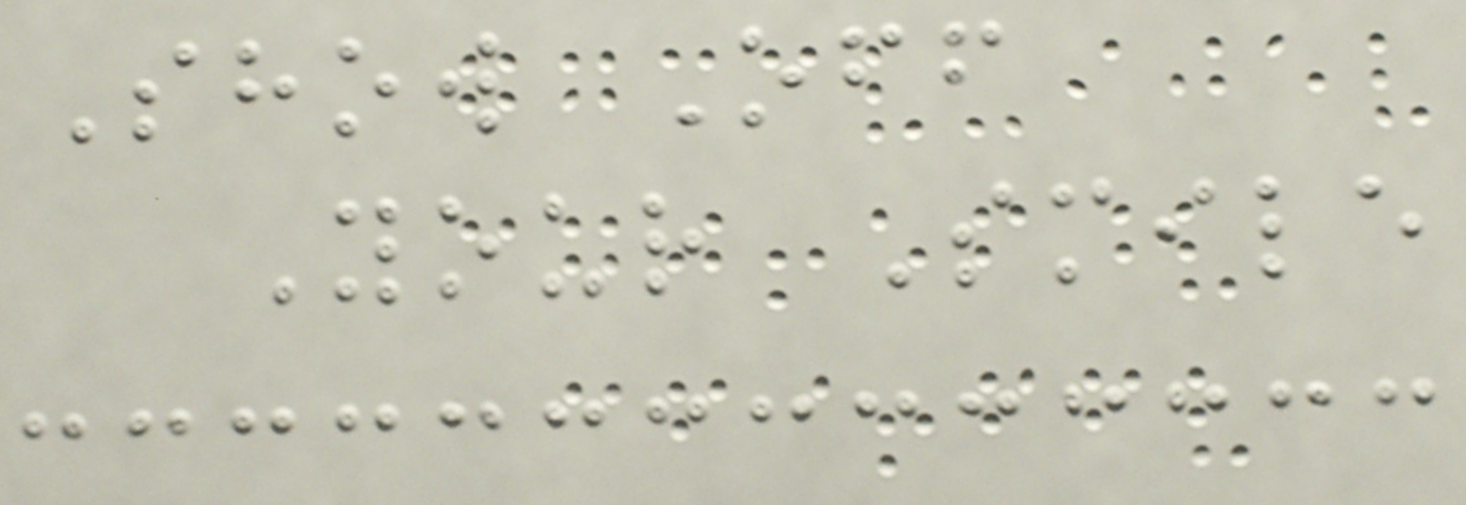Show Off
Your Smile
